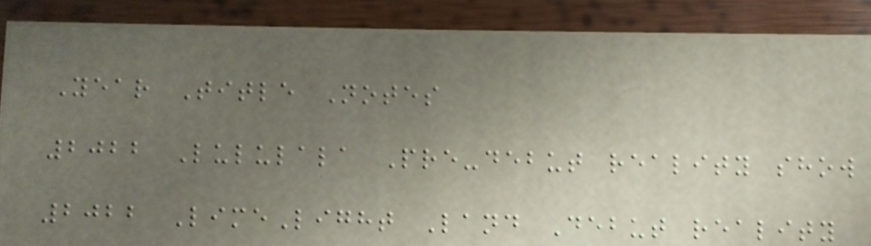Year Title Notes
2022 Lululala Pre-debut reality show
2022 LimeLight Land Debut reality
